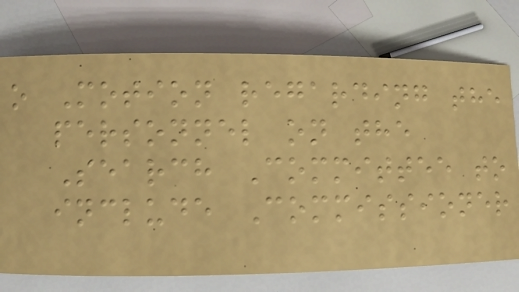o Motion regarding the
personnel on the
Search Committee to
include Commissioner
